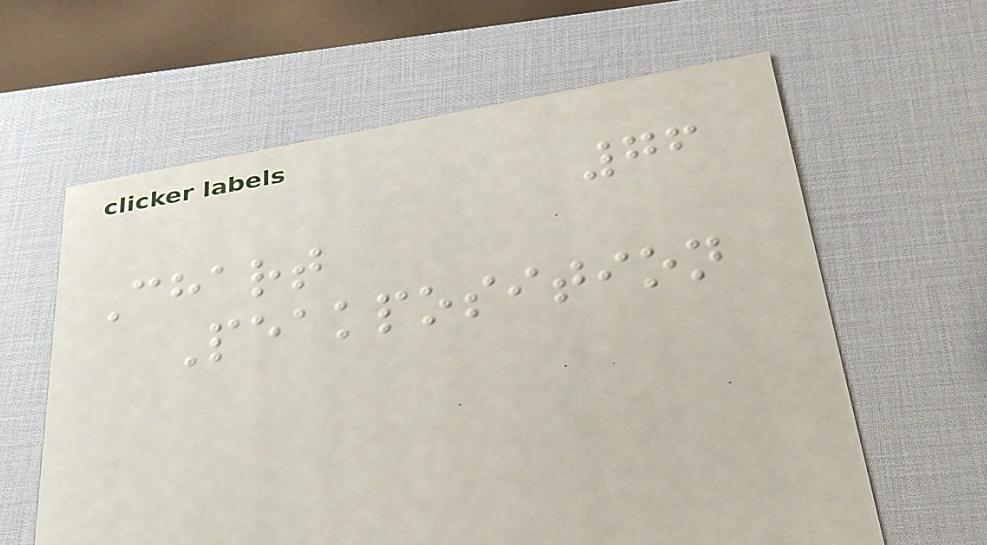76
Chart
Peakposition
